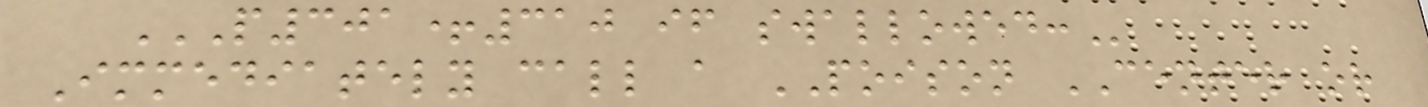P301+310 IF SWALLOWED:
Immediately call a POISON CENTER or
